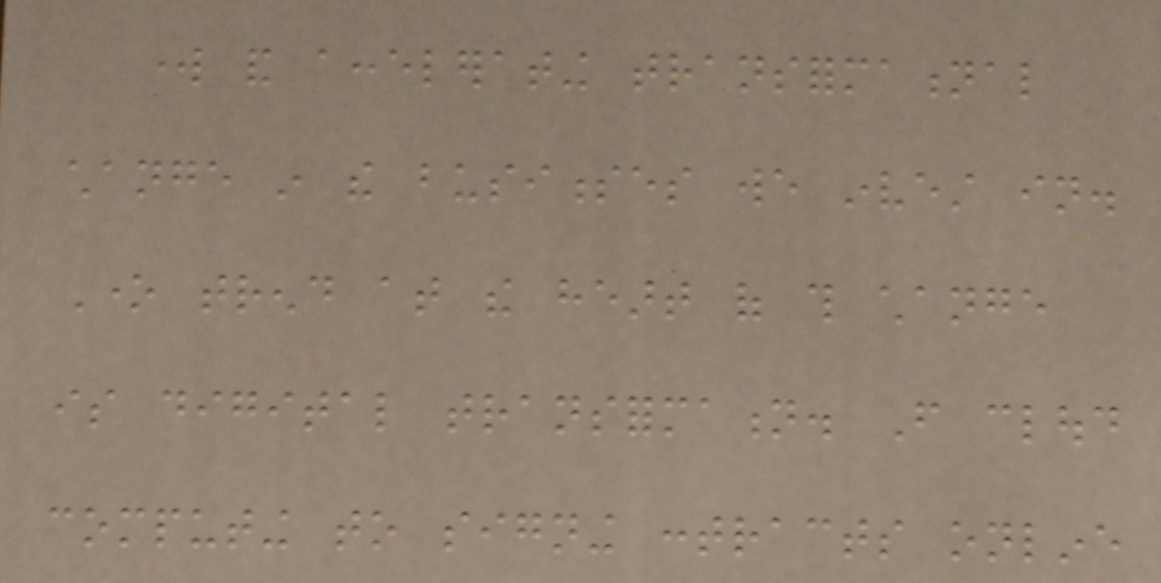work and accelerating transformational
change in the businesses we invest in.
One trend at the heart of this change
is digital transformation. From cloud
computing to signing contracts online
